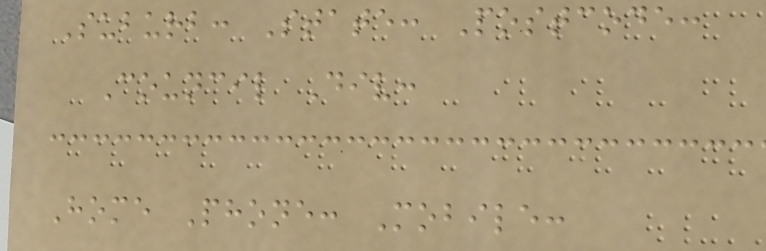Suburb: State: Postcode:
Council Div:
Home Phone: Mobile:
